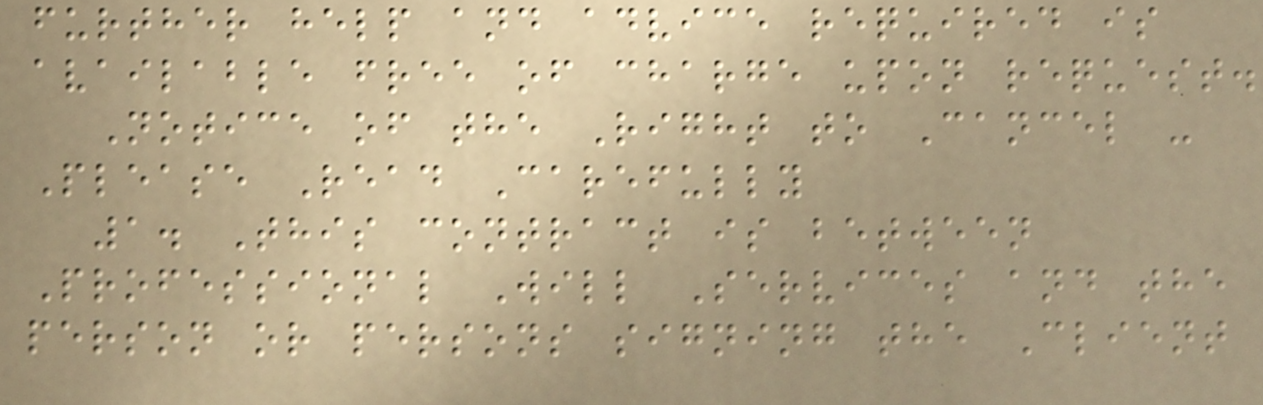further help and advice required is
available free of charge upon request.
Notice of the Right to Cancel -
Please Read Carefully
1. This contract is between
Professional Will Services and the
person or persons signing the Client
